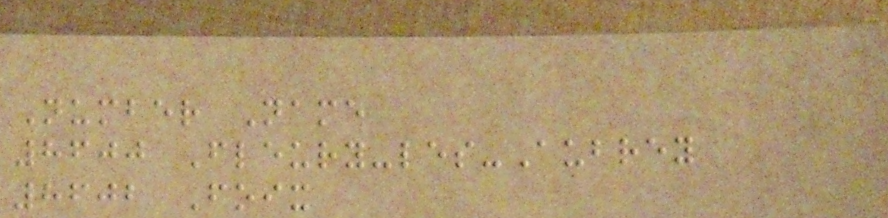Number Name
8600 Fleury-les-Aubrey
8602 Foix
